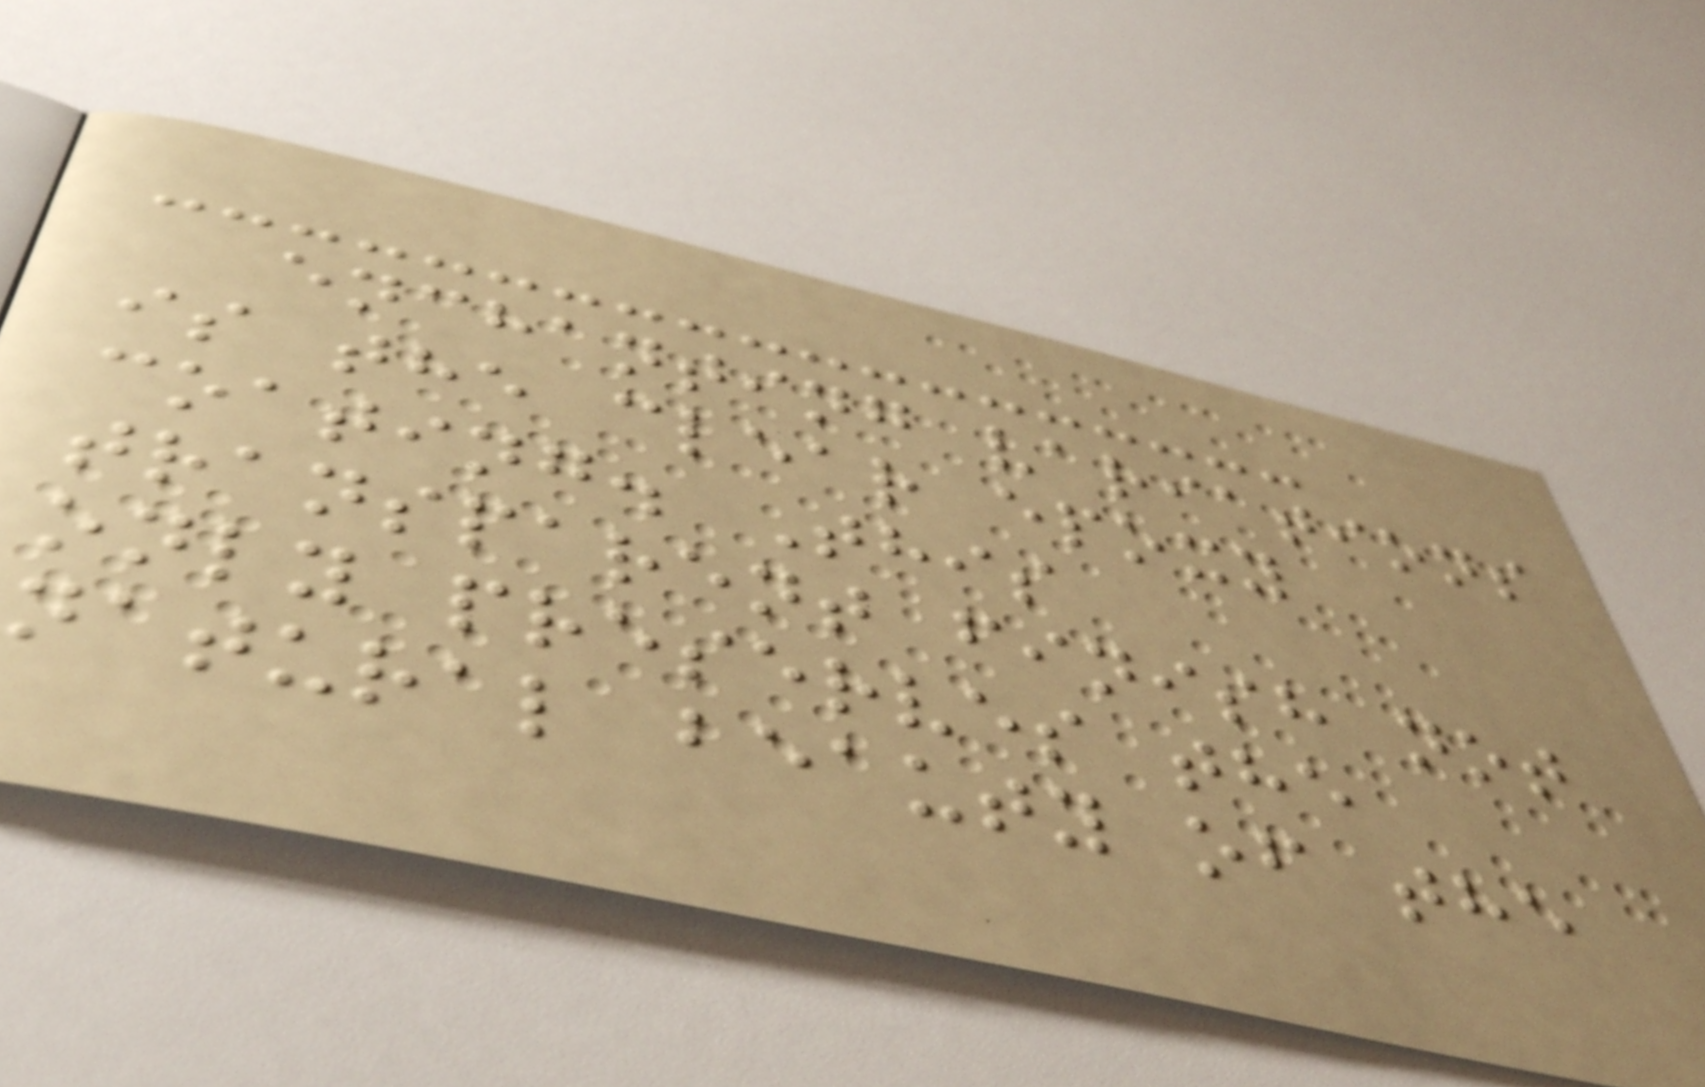enchanting variations
is the clear epoxy
coating. This
transparent finish not
only preserves the
natural beauty of the
